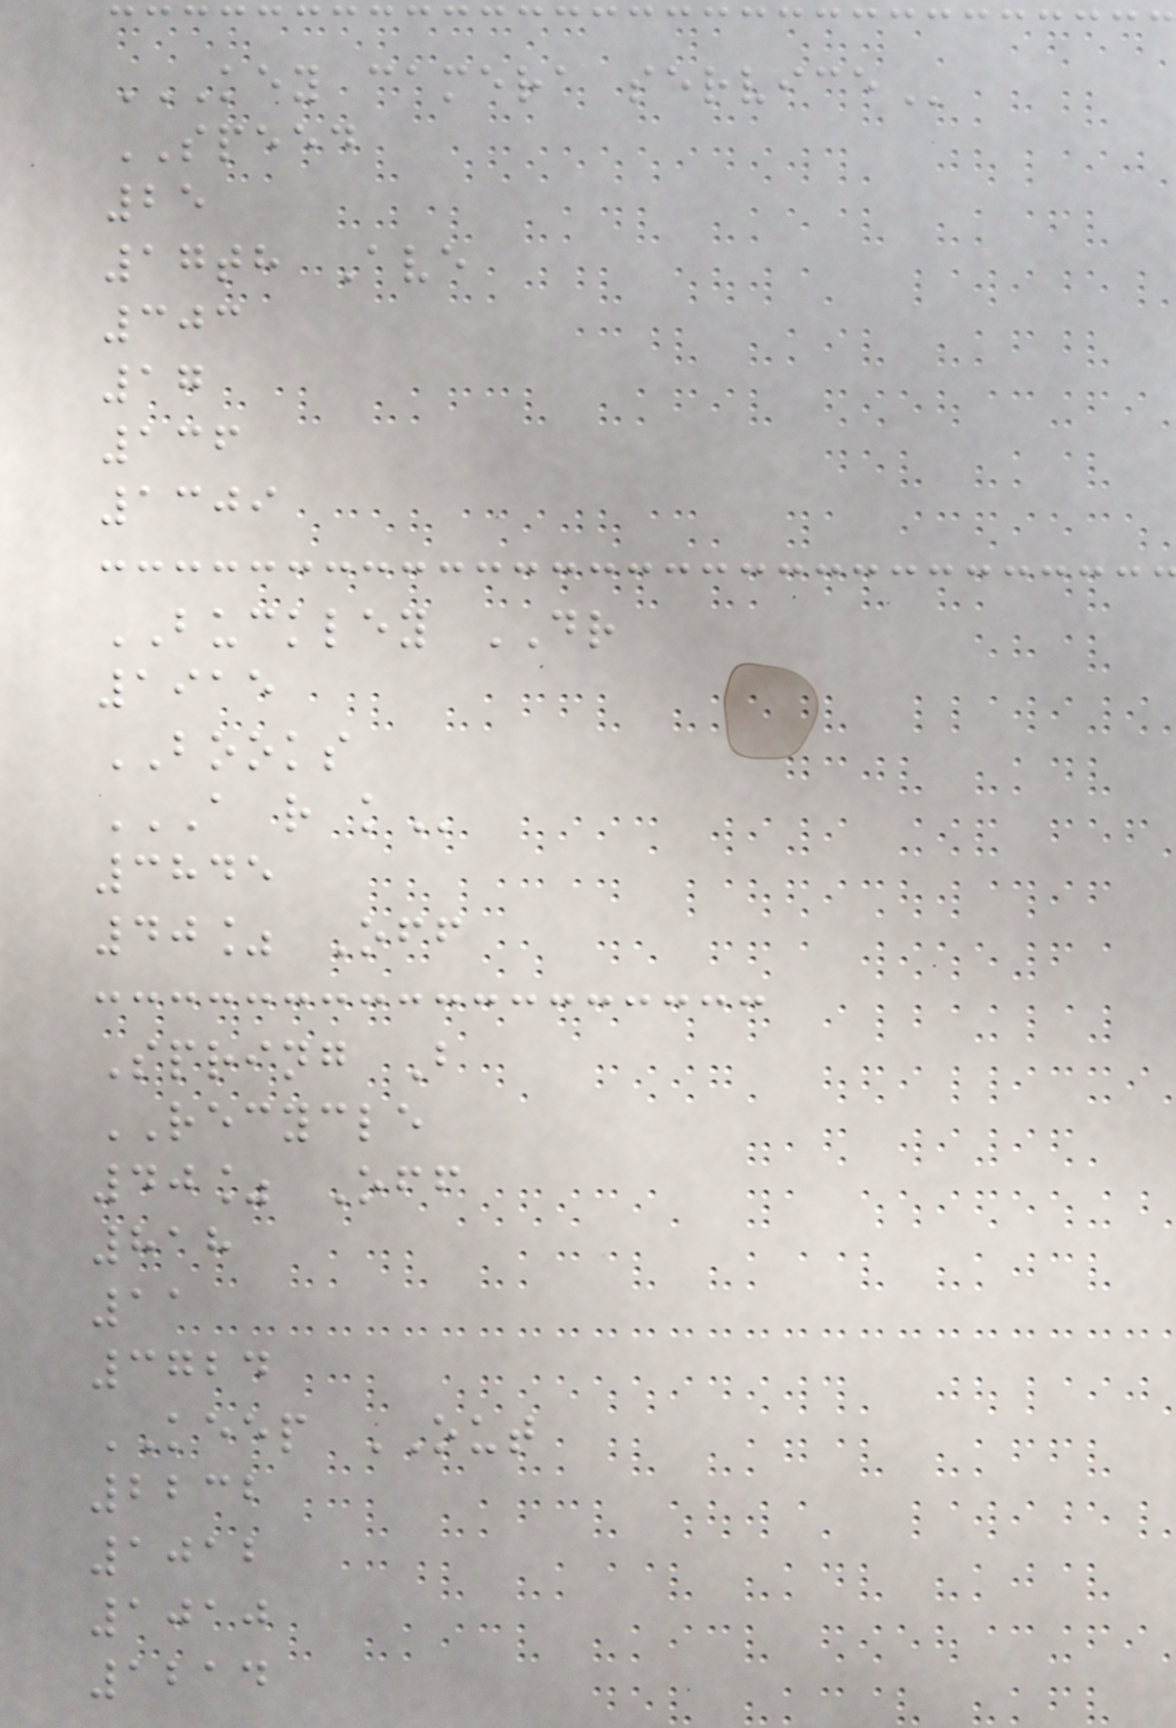KEY CAMERA SERVICE
SPEED
25
17th Ave
303
17
136
1309
BUCKLEY DR
1915
BOOKS
A R K
3845
40% Off
Spring B
RECYCLE
40% Off
818
11
3724
KEEP OUT
2232
1012
1010
1214
